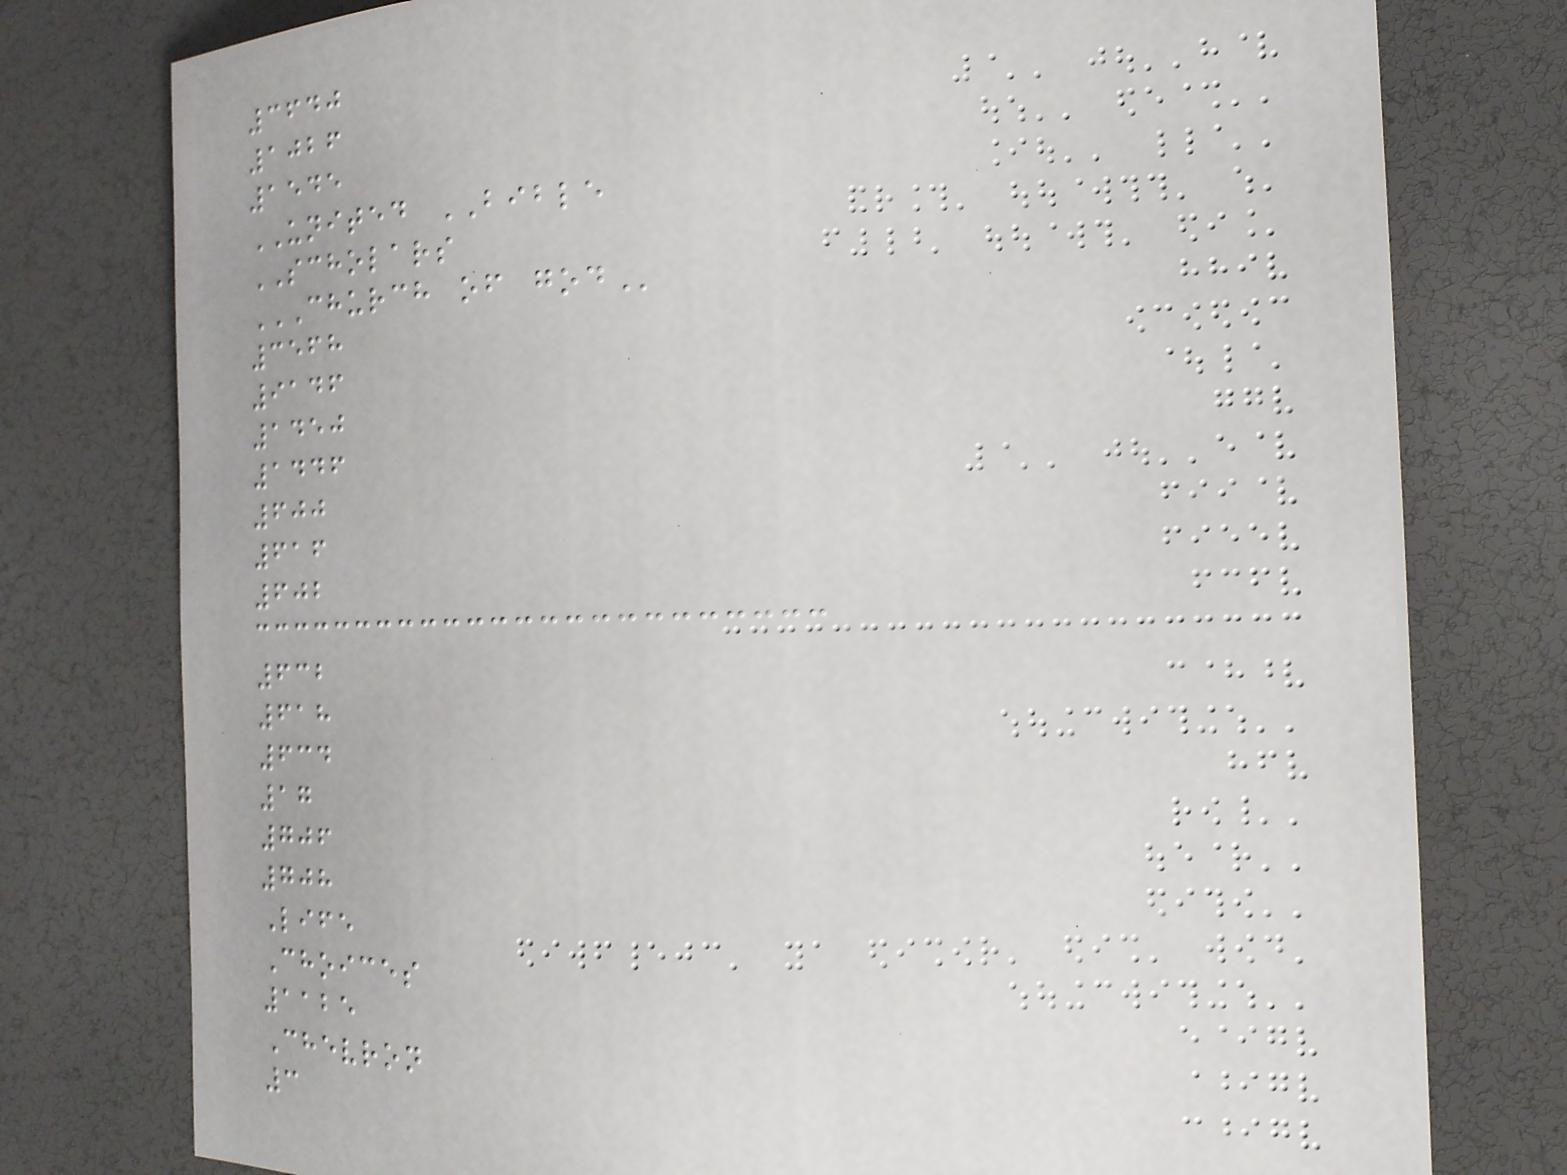3640
1026
1545
UNITED BIBLE
SCHOLARS
CHURCH OF GOD
3568
9146
1450
1446
600
616
602
632
618
634
17
706
708
Life
Choices
1125
Chevron
3
